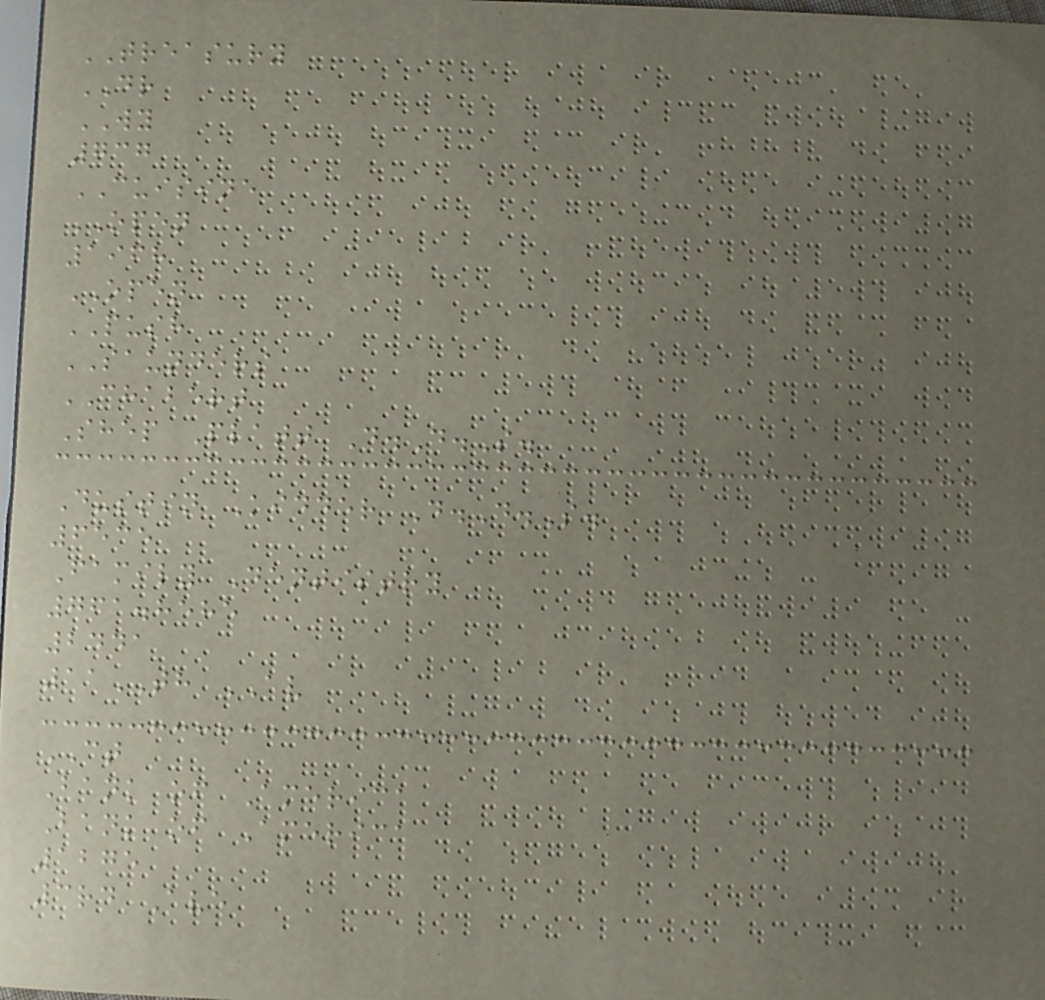TREASURY
DR
WY
737
CUISINE
OPEN
1968
OPEN
PUSH
SAUNDERS
CHABERT
Shep Platt D.D.S.
Dustin Kidder D.D.S.
6535
Family Dentistry
761.8585
2441
11TH AV
CT
Bank of America
Bank of America
1275
3rd Ave
